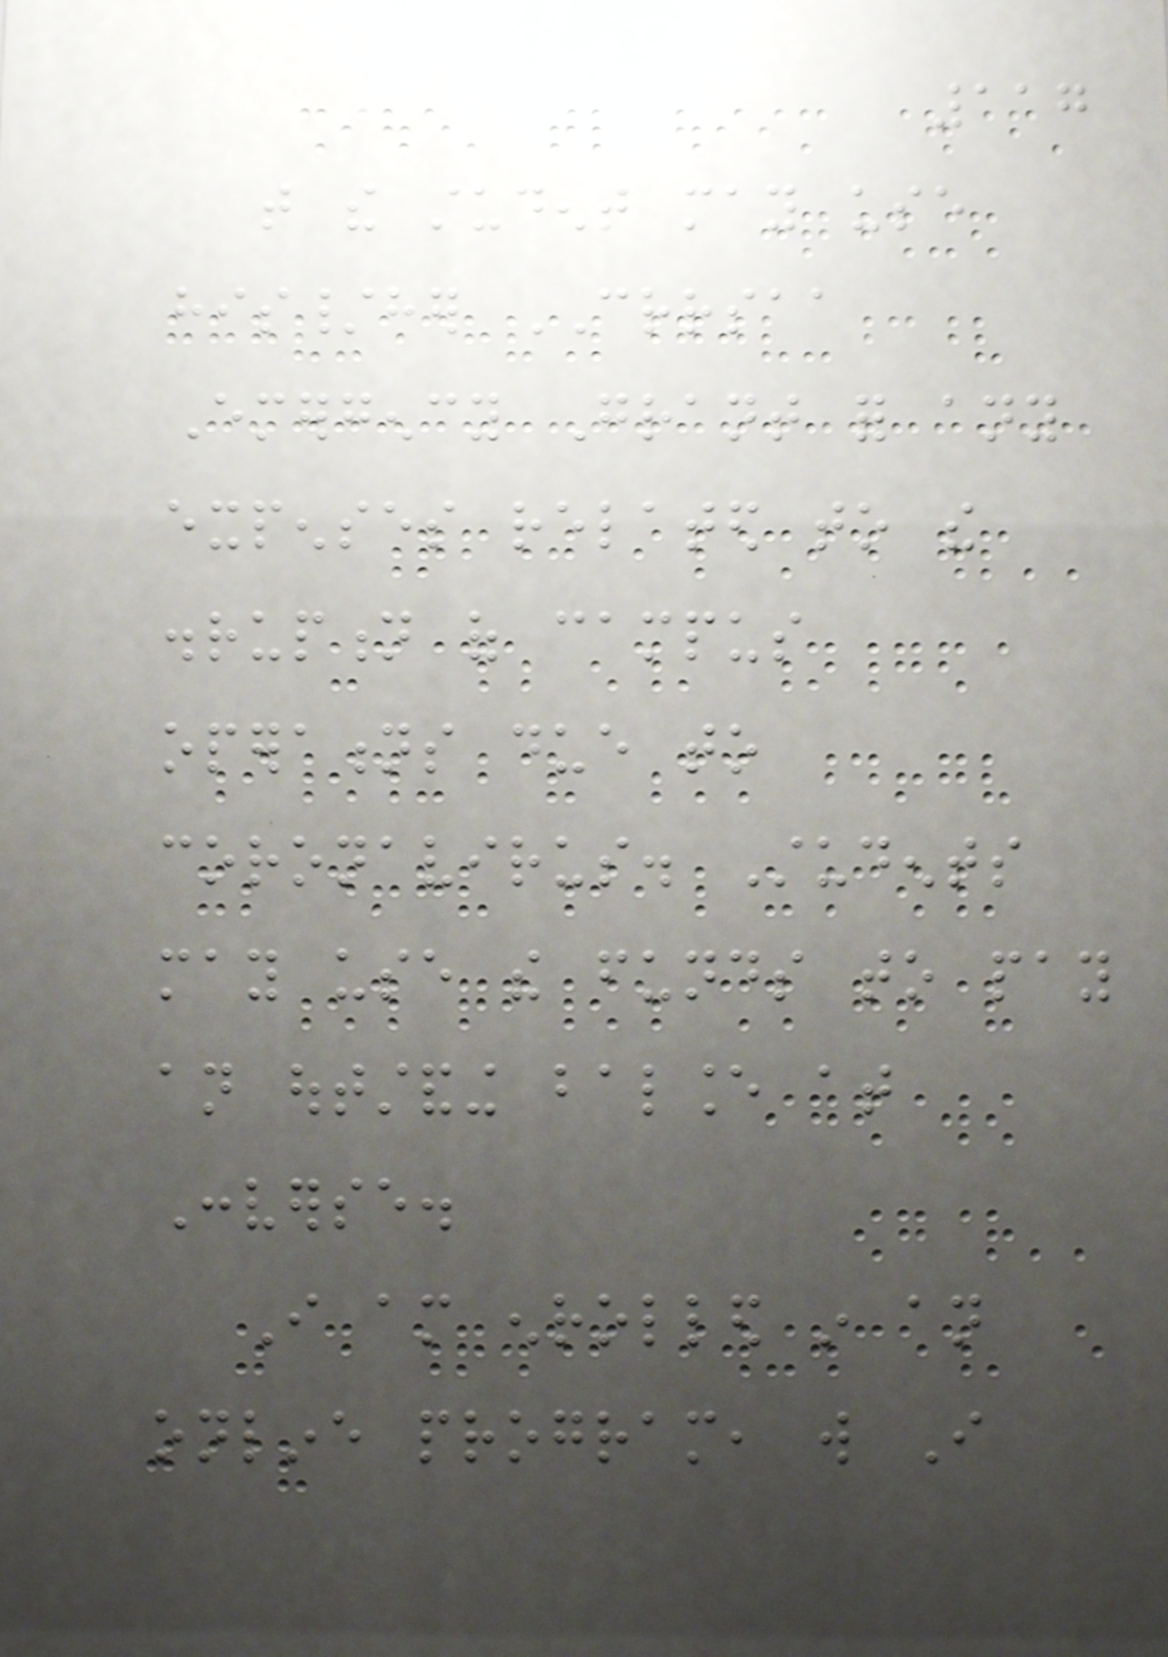117
that the student may use
his/her CRRSAA
Emergency Grant for any
expenses related to the
disruption of campus
operations due to
coronavirus. Students
may use the funds to pay
an outstanding balance at
Converse.
I am enrolled in an
online program, will I
